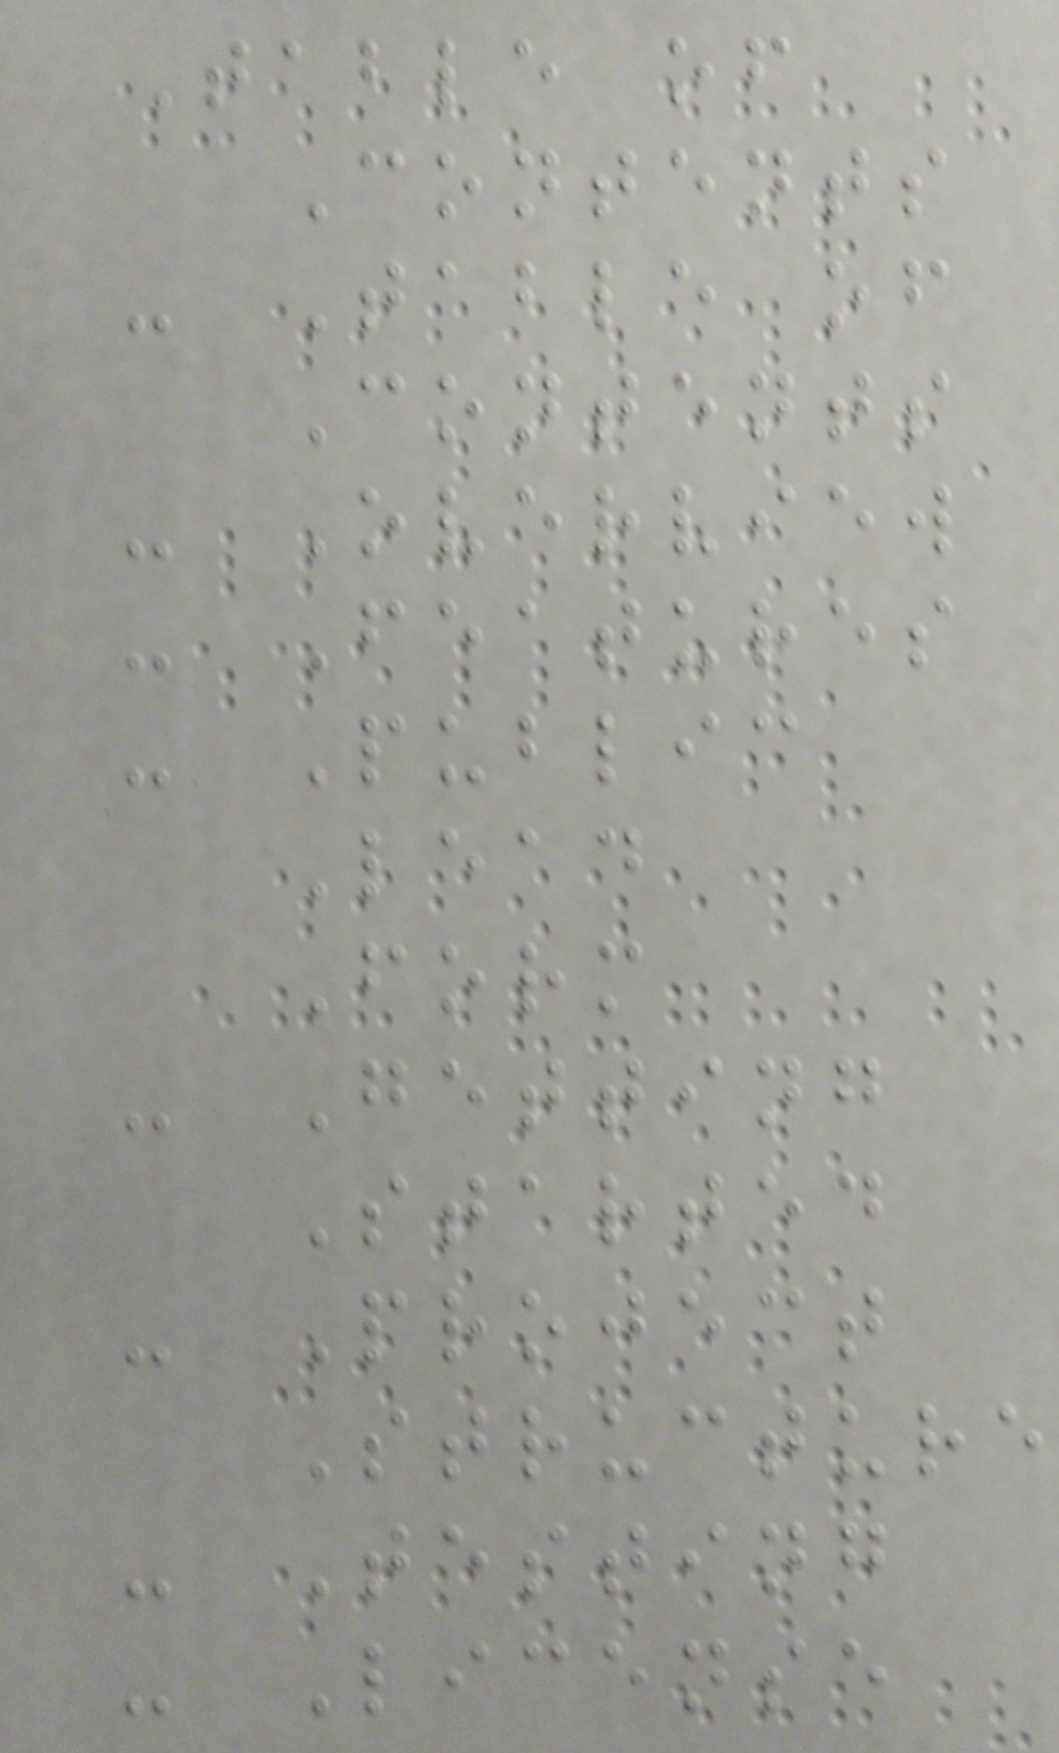Table of
Contents
- Table of
Contents
- Overview
- Features
- Public
Lead
Form
- Getting
Started
- Project
Structure
- Testing
- License
